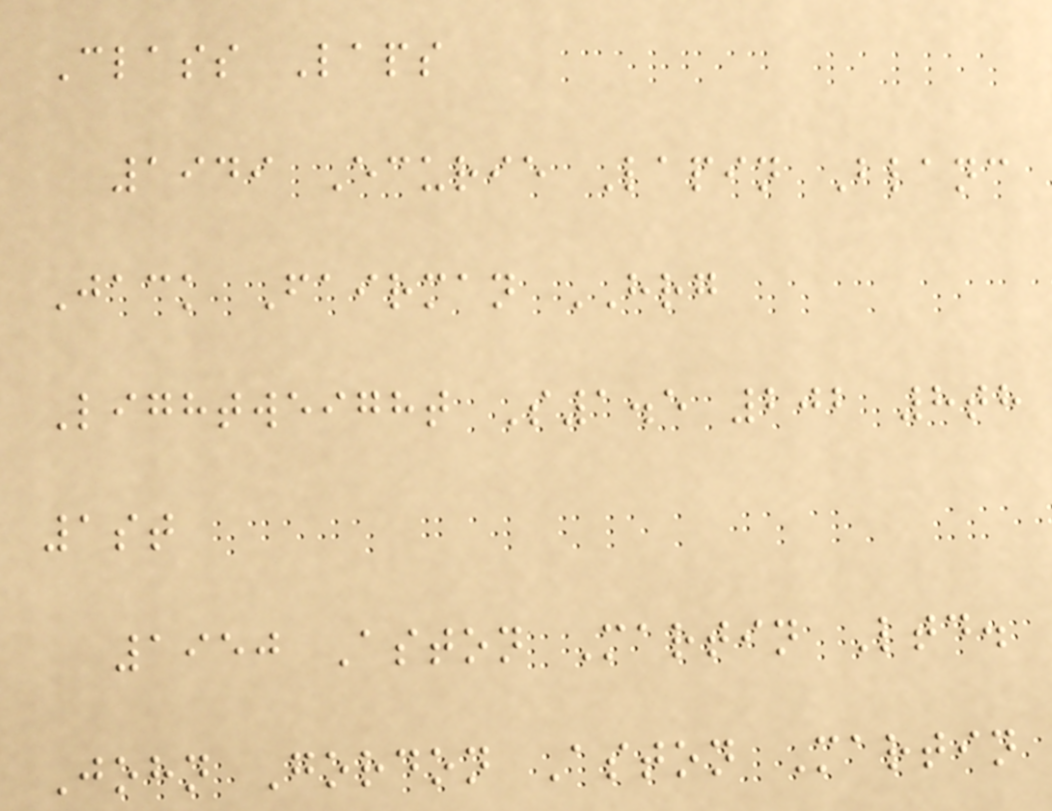Class Laps
1949 Ecurie Lapin Blanc
Jack Fairman HRG
Lightweight S1.5 202 8th
1st
1950 Aston Martin Ltd.
John Gordon Aston Martin
